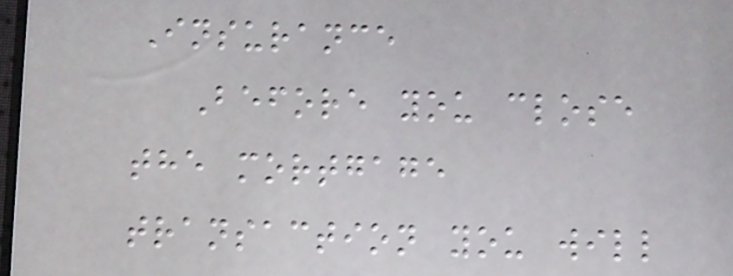Insurance
Before you close
the mortgage
transaction you will
